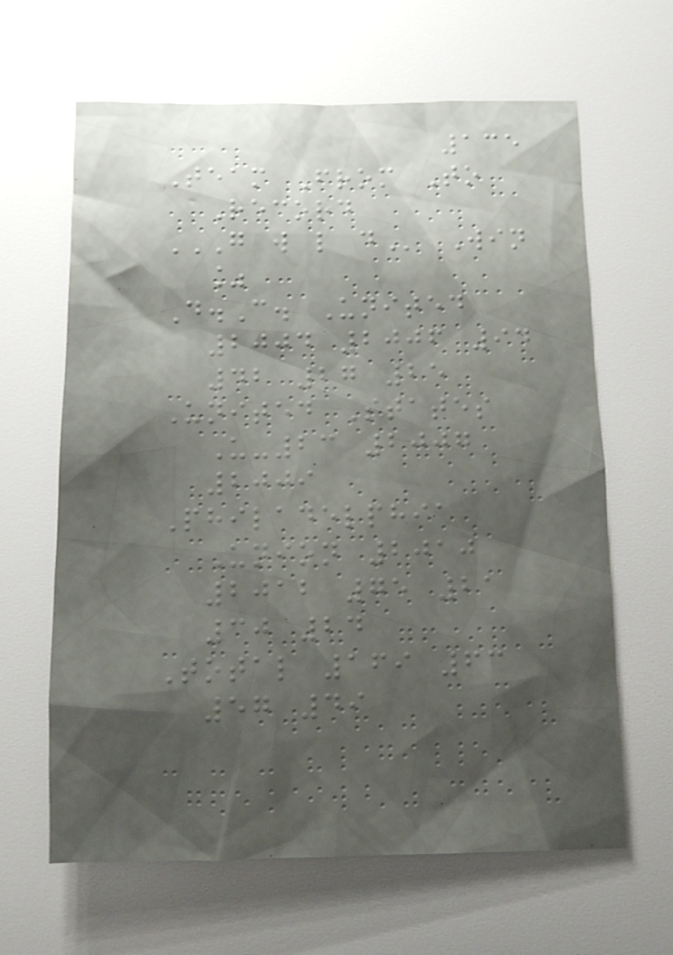135
Team From To
Record
G W L D Win
%
D.C. United
2004 2006 94
42 27 25
United States
U-23 2007
2009
Philadelphia
Union 2010
2012 75 21
30 24
Total 169 63
57 49
